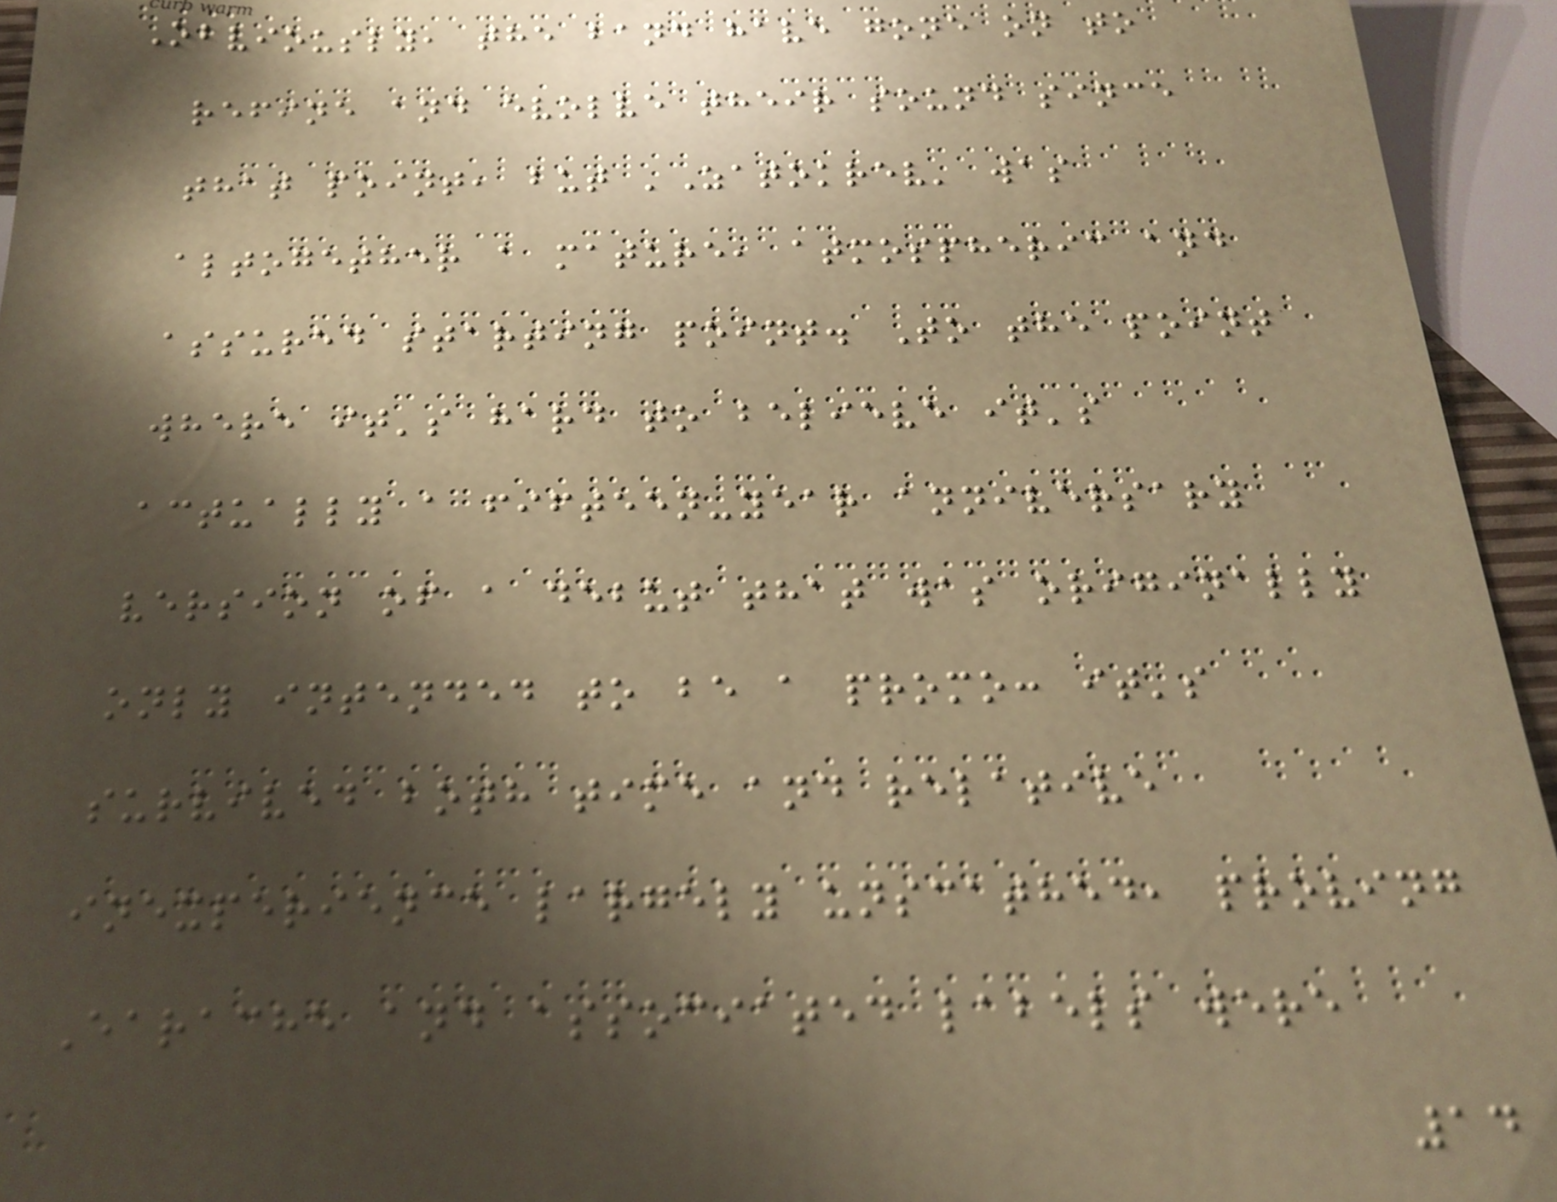Obviously, the band have gone on to
refine and evolve their sound since
that point, but 'Zatokrev' was
altogether a mature, atmospheric and
assured starting point. To the point
where it's hard to believe it's
actually a fifteen-year anniversary
version of a debut that was originally
only intended to be a promo: it's
survived both time and relative
inexperience largely unscathed, proving
Earache and associated labels were
14
